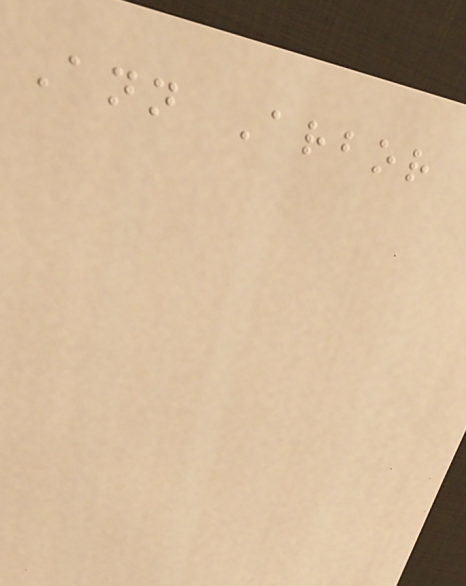Ann Arbor
